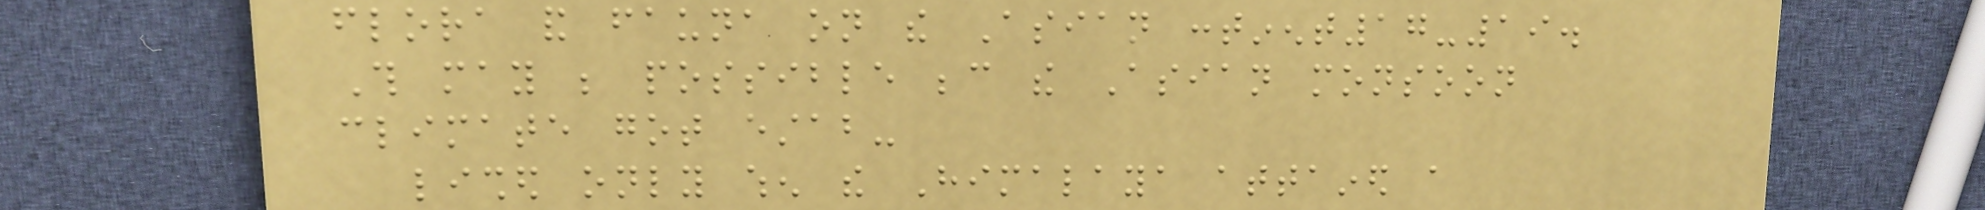flora and fauna on the Asian continent17-19.
This may be possible because the Asian monsoon
climate got estab-
lished only when the Himalaya attained a
